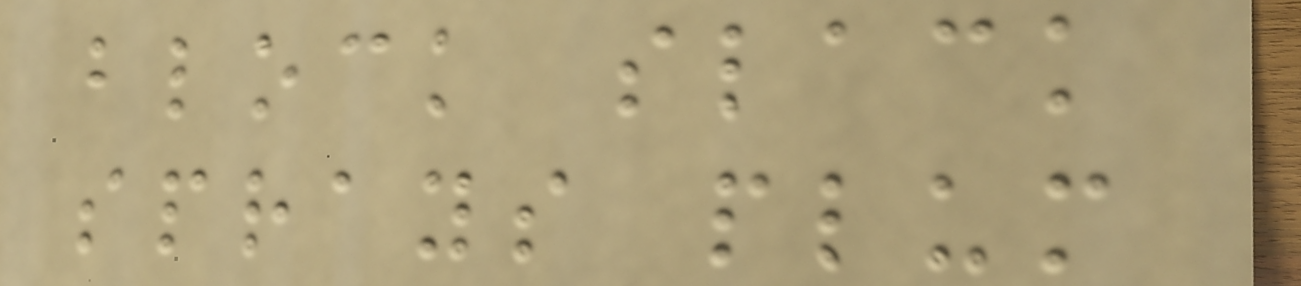block slack
sprays plum
